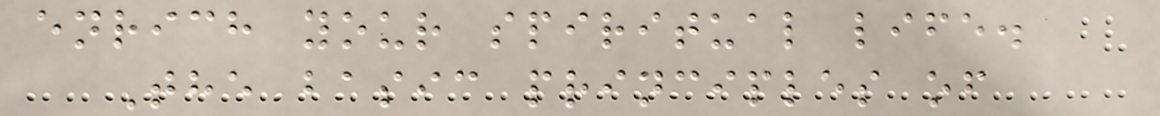enrich your spiritual life.
The basic principles of
